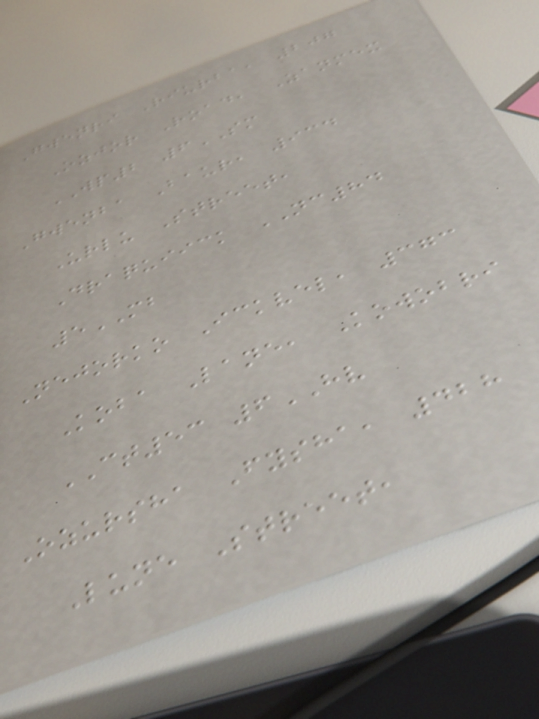Gwenri Riurba, 207
Ozjor Road, Zanmex
WP2 6SM
Gwenba Baur, 934
Urlu Street,
Draquiick NC84
5MB
Nejorko Ickvel, 373
Koba Lane, Kowobri
CT53 6HV
Ozursha Fysha, 428
Lune Street,
